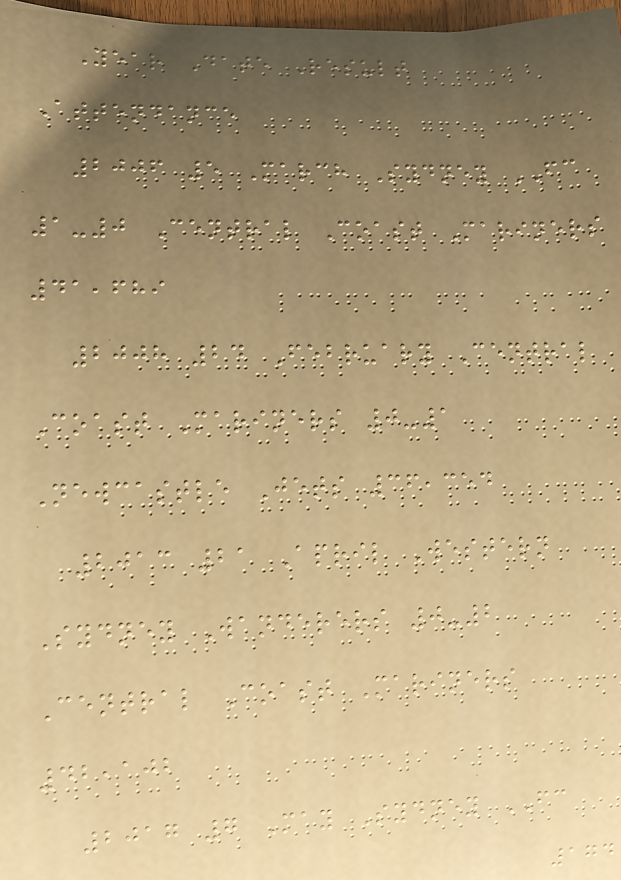Year Date Result
Attendance
2006 5 March Sydney FC
1-0 Central Coast Mariners
41,689
2008 24 February Central
Coast Mariners 0-1
Newcastle Jets 36,354
2013 21 April Western
Sydney Wanderers 0-2
Central Coast Mariners
42,102
2017 7 May Sydney FC
174
